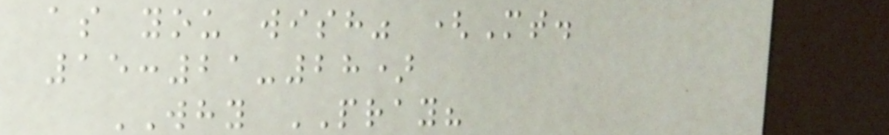as you wish" (Mt.
15:21-28)
WHY PRAY?
